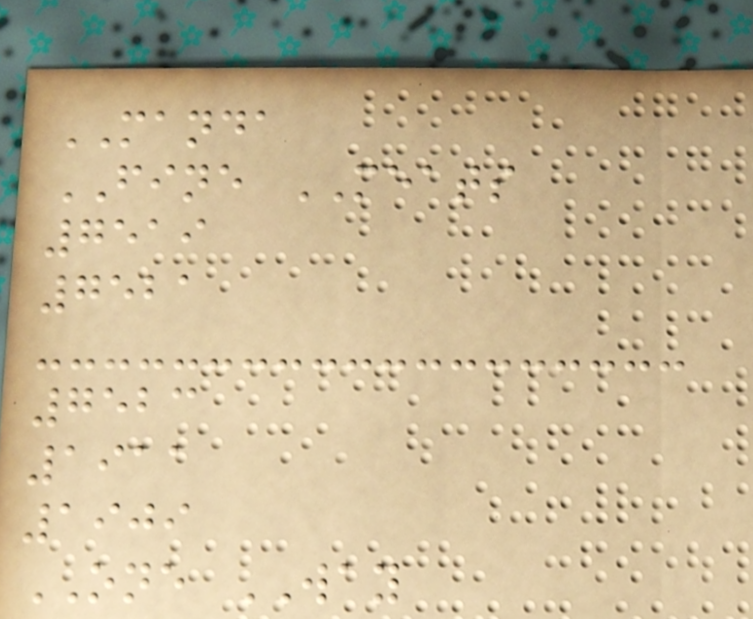MANDA
FINE MEATS
7519
7521
7523
1911
1909
ONE WAY
